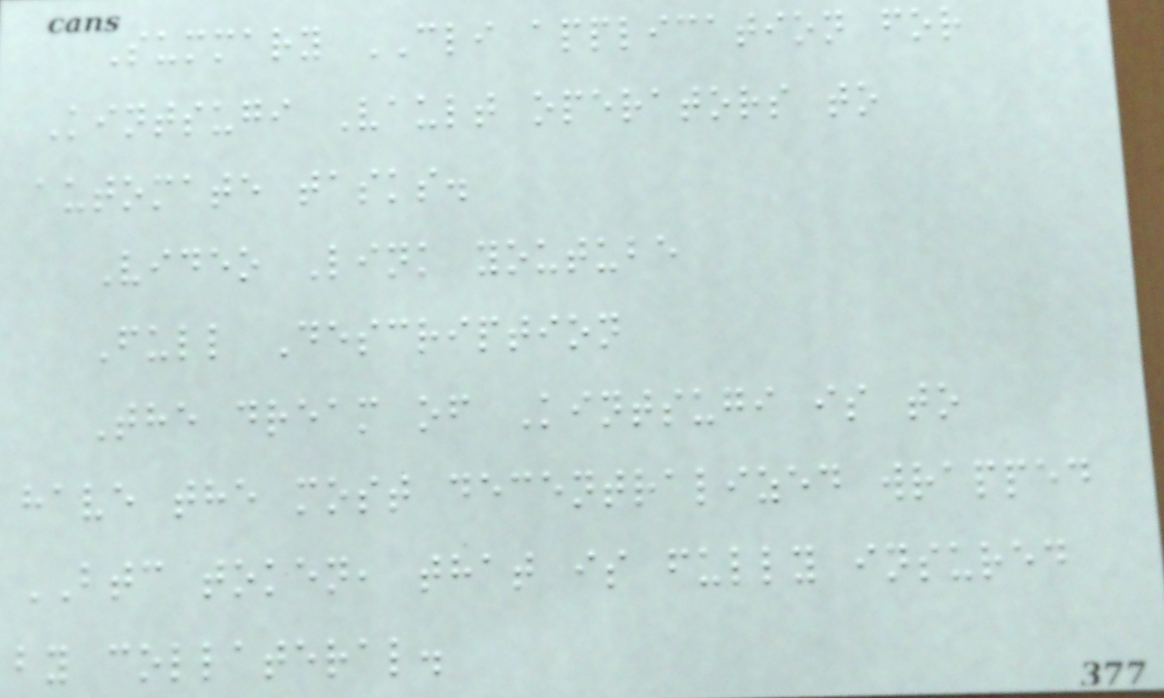Summary CLI application for
Kintsugi Vault operators to
automate tasks.
Video Link youtube
Full Description
The dream of Kintsugi is to
have the most decentralized wrapped
BTC token, that is fully insured
by collateral.
